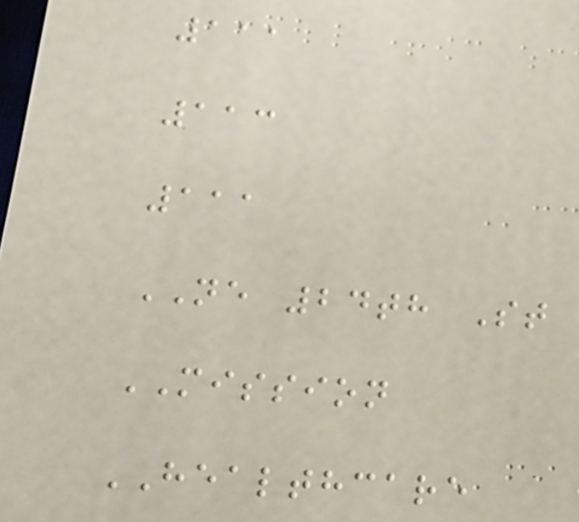111
113
111
NE 24th St
MISSION
HEALTHCARE
